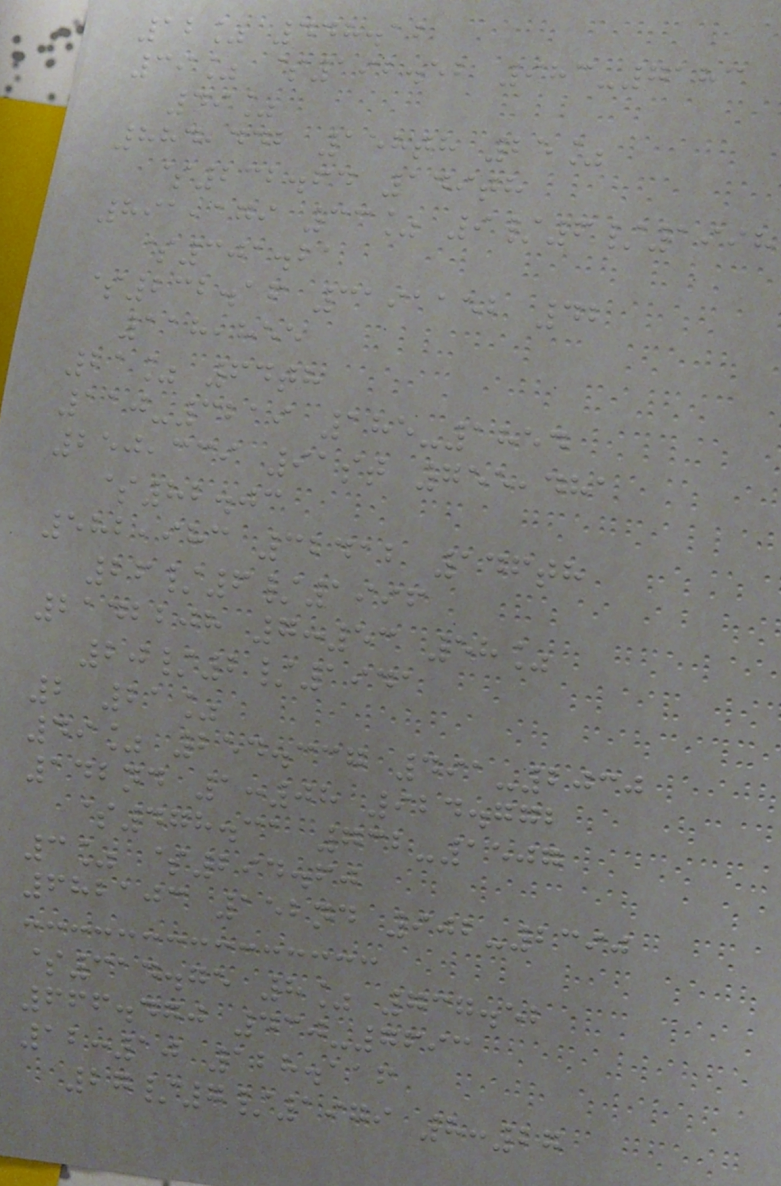12% 448.12
39% $192.52 983-7183
49%
884,442 158th 25%
$232.64 149th
891,179 33% 9/6/1998
$301.21
$232.16 3191152 42
118,855
21% 64th
110-3219 185-1854
250,339 91st 755,481
$82.03
582,983 32412 146th
26/6/1996
2142208 7:53 58%
20/2/1941
2 21%
49% 254.337 491-2030
142nd 1:08 924.772
$478.31 732-1507
3% $294.60
682103 152nd 902-2390
$314.75 8% 737.52
666.470 430-7693
12:10 128.116
27/7/1979 8:27
